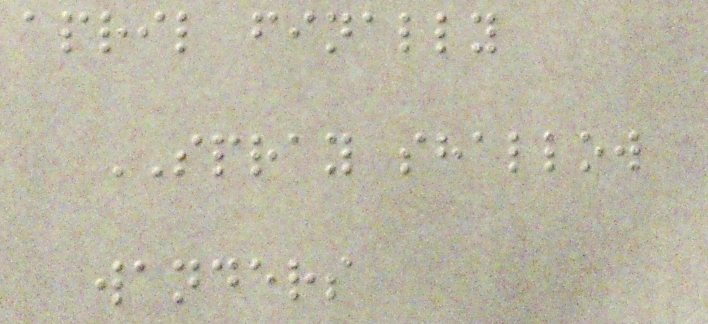april finally
SPRAY shallow
wanders
